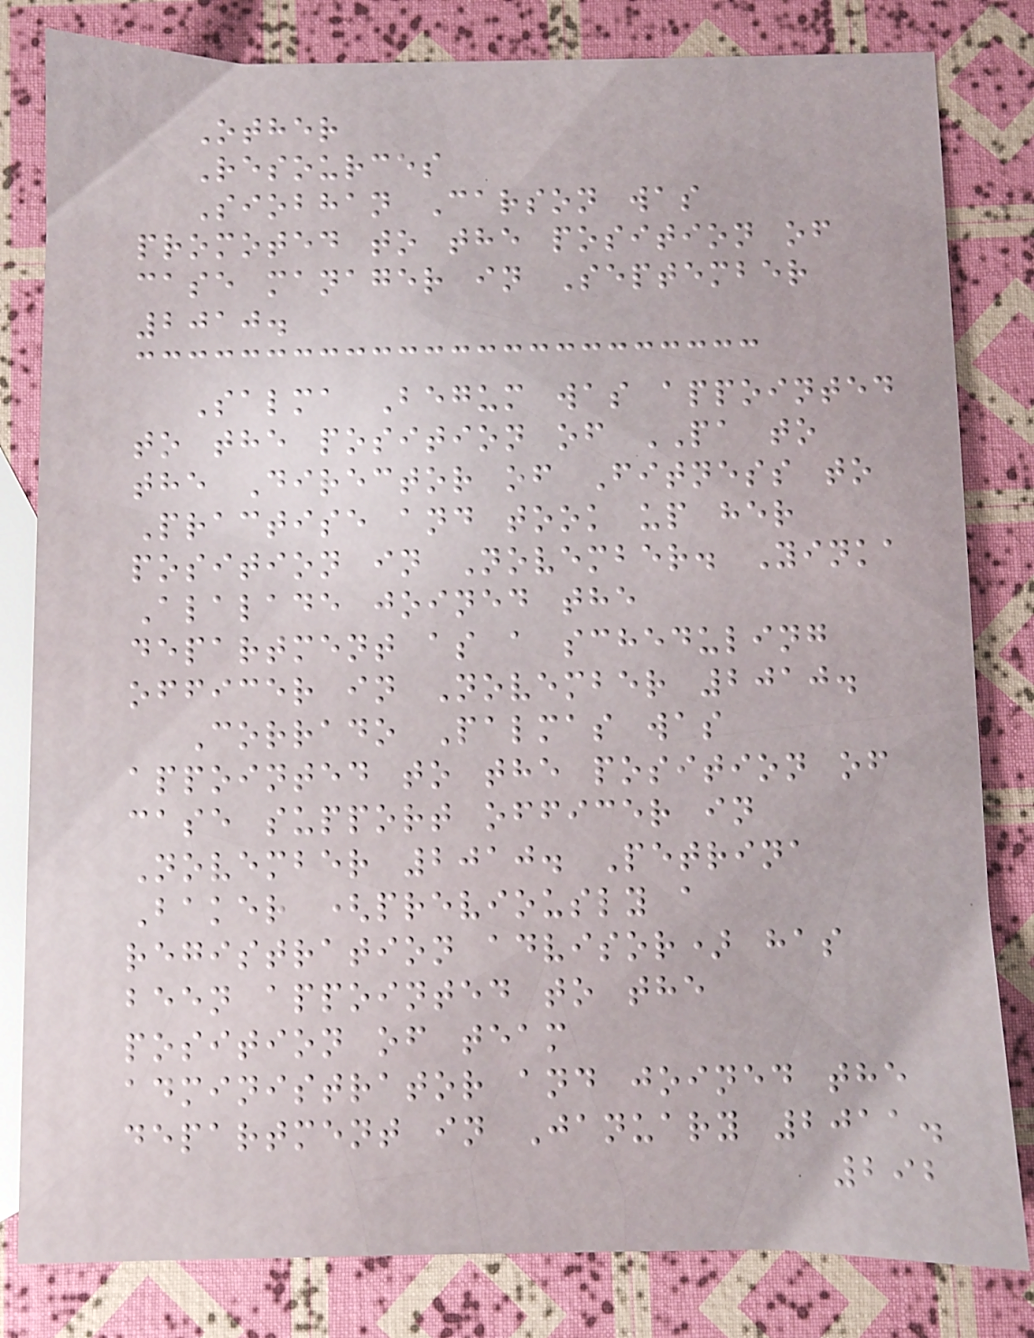Other
Resources
Siobhan Carson was
promoted to the position of
case manager in September
2010.
Salma Begum was appointed
to the position of PA to
the Director of Fitness to
Practise and took up her
position in November. Yinka
Alalade joined the
department as a scheduling
officer in November 2010.
Corrado Palmas was
appointed to the position of
case support officer in
November 2010. Petrina
Baker (previously a
registration advisor) has
been appointed to the
position of team
administrator and joined the
department in January 2011.
292
